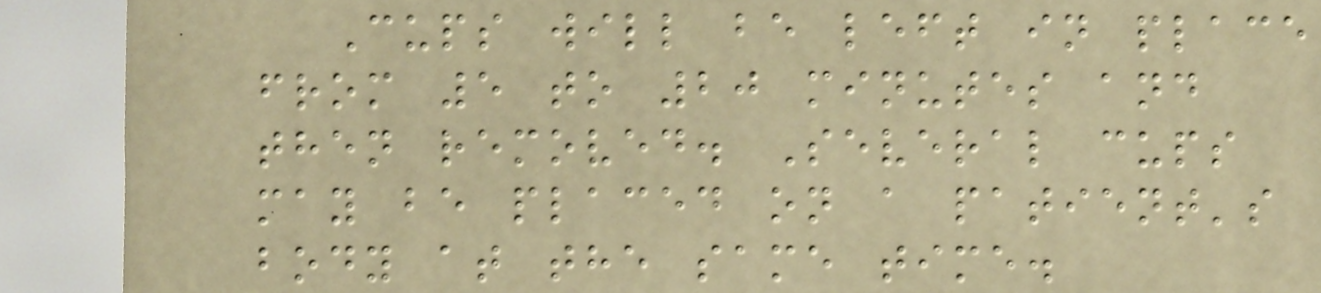Cups will be left in place
from 5 to 20 minutes and
then removed. Several cups
may be placed on a patient's
body at the same time.
